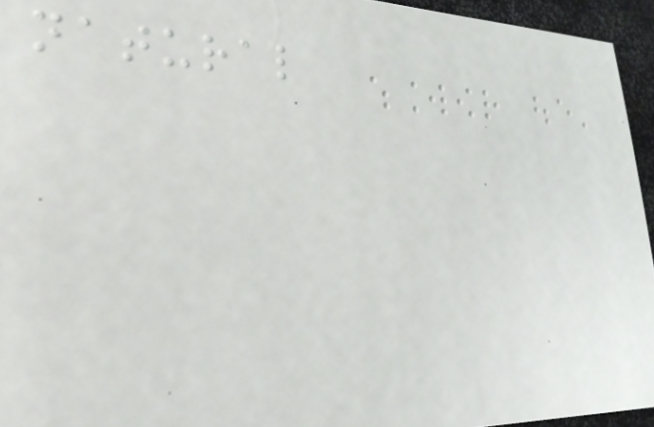natural
